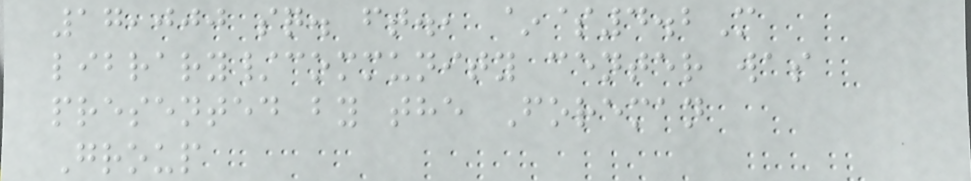17,000 sq. ft., ~$4.2M
library/community center was
presented by the Foreman
Group
